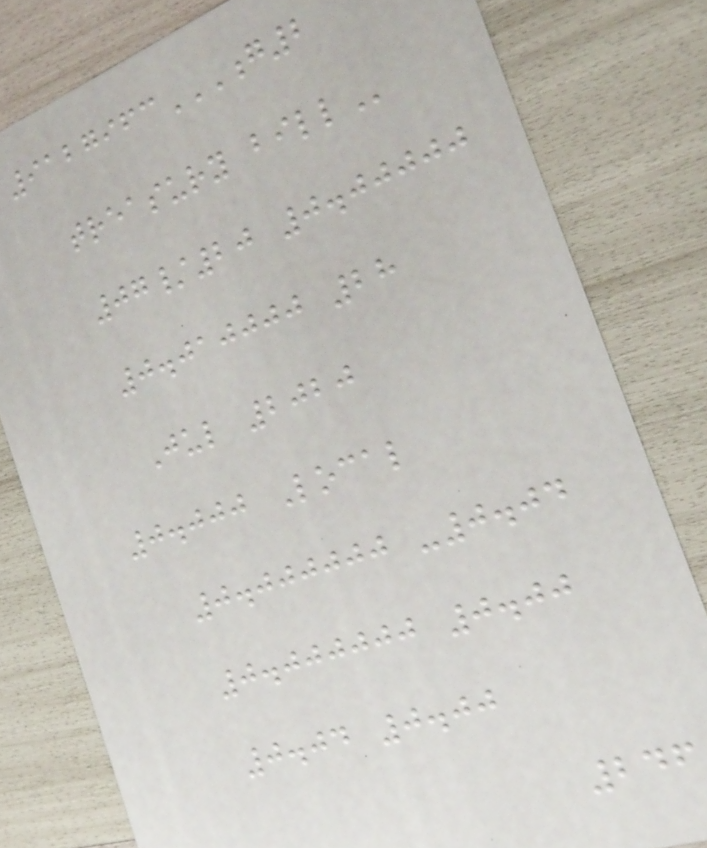9127963G2
TREASURY BILL
07/20 0.00000
0.010000 28
Jul 2020
0.000 Local
0.000000 -0.04
0.000000 0.00
0.04 0.00
246
